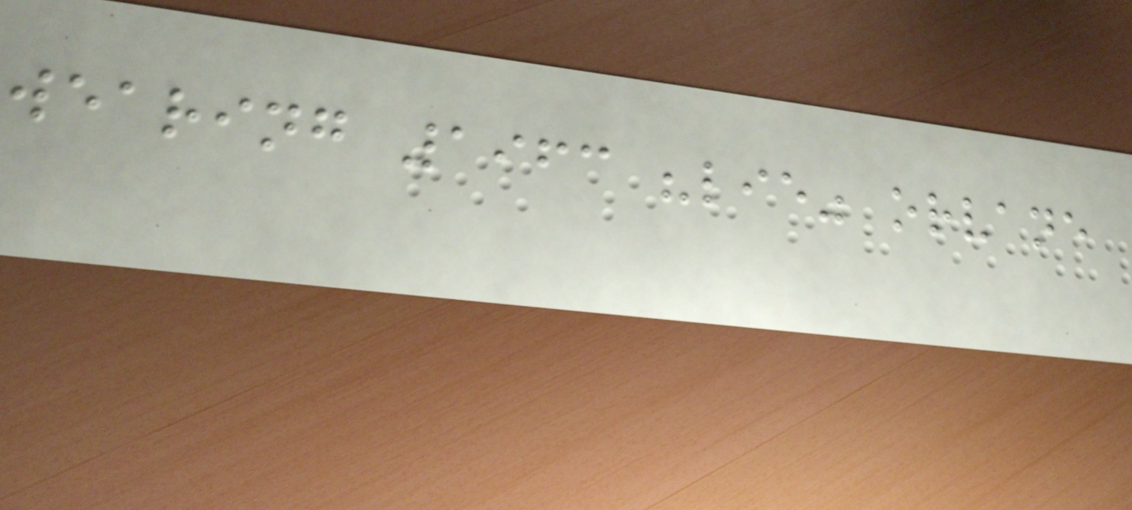wearing 1963 "lie" orvane
